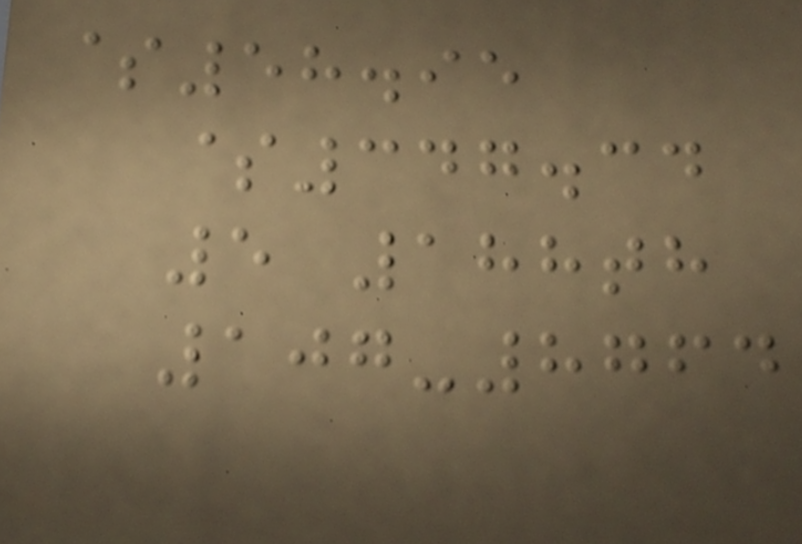$58.95
$347.34
5 188th
107-8764
